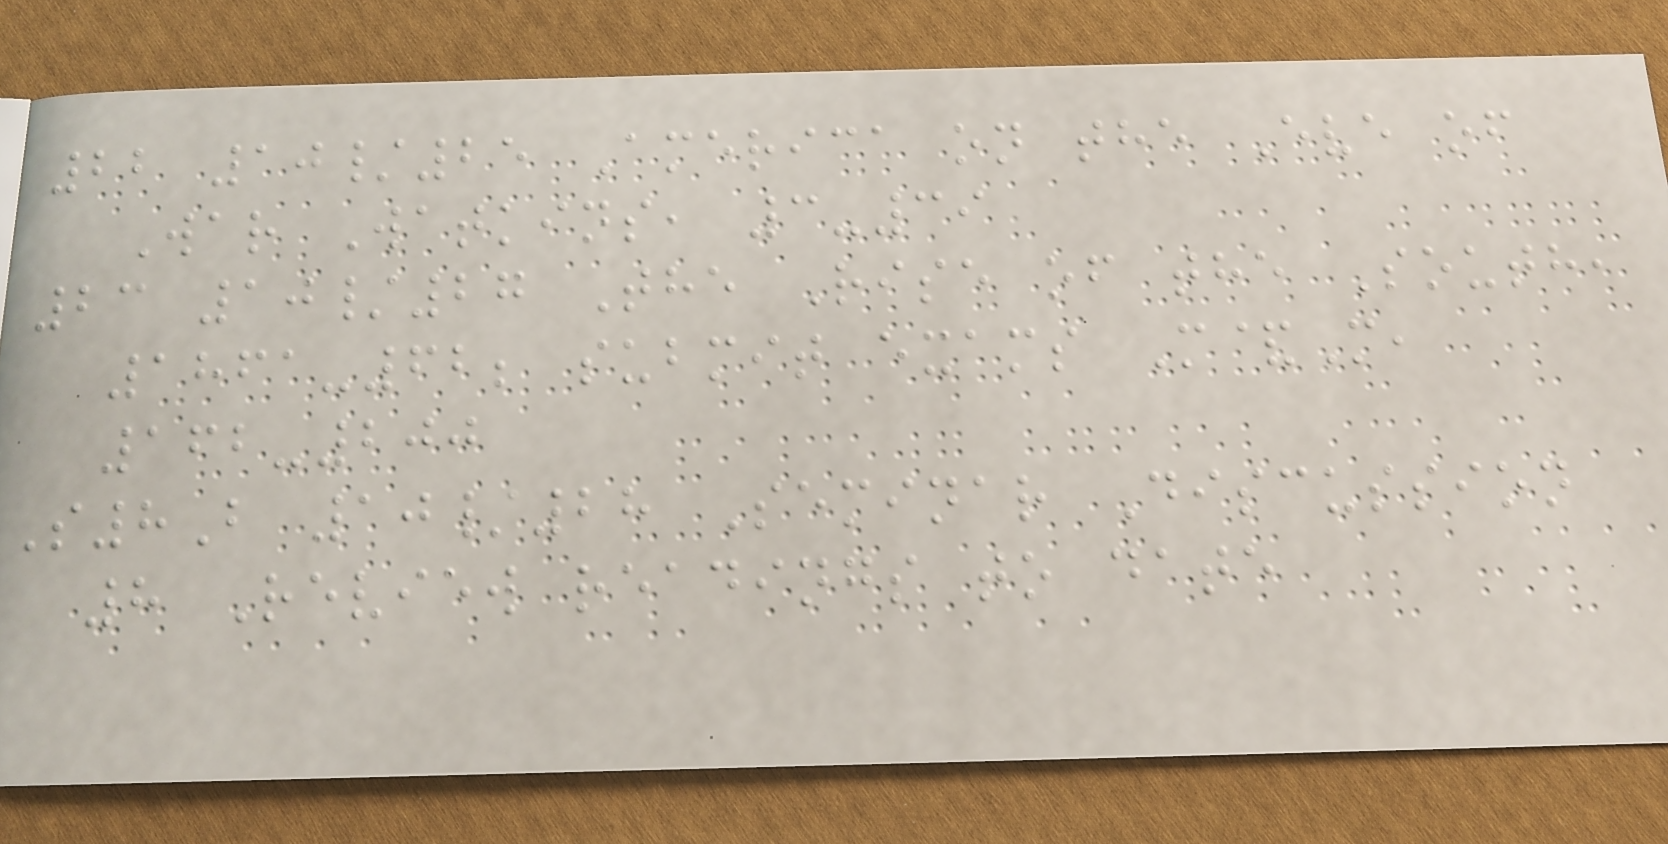22 10/25 America on the Eve of
War Watkins, 3-39
23 10/27 The Rise of the South,
1861-62; submit exams M&M,
162-200
S8B 10/28 Seminar Discussion
8 Review readings to date
